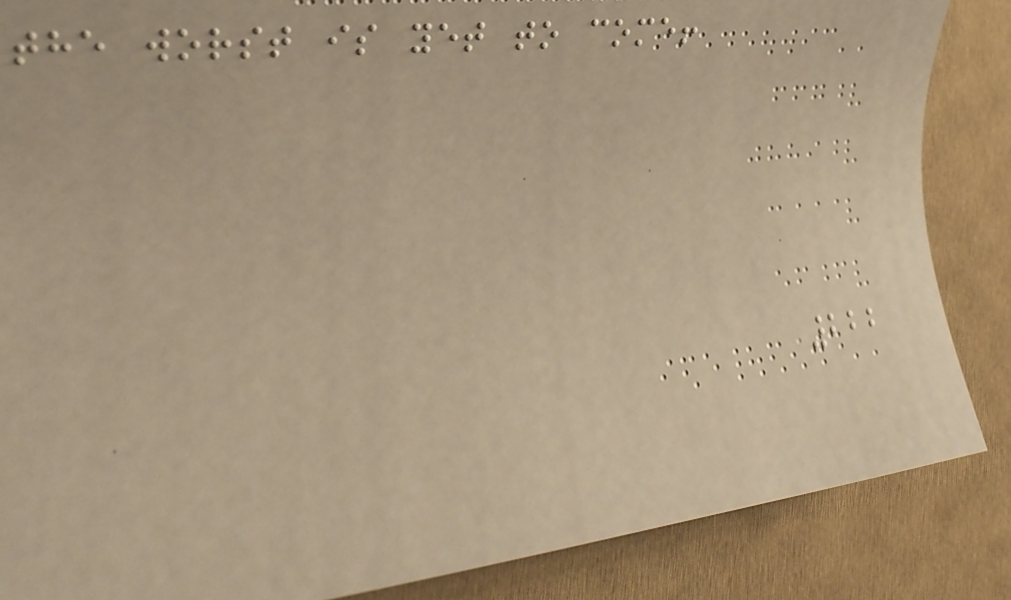the worst is yet to come!
222
